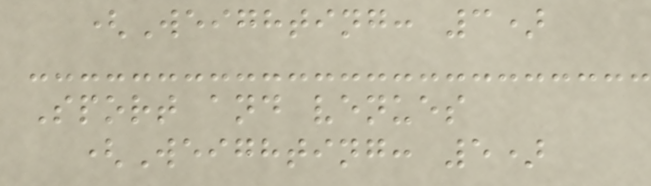(Weighting: 3)
Sport and venues
(Weighting: 5)
